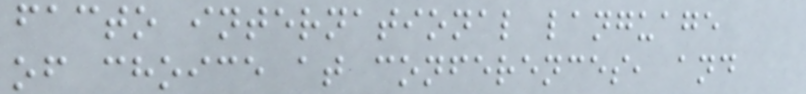facto international language
of choice at conferences, and
